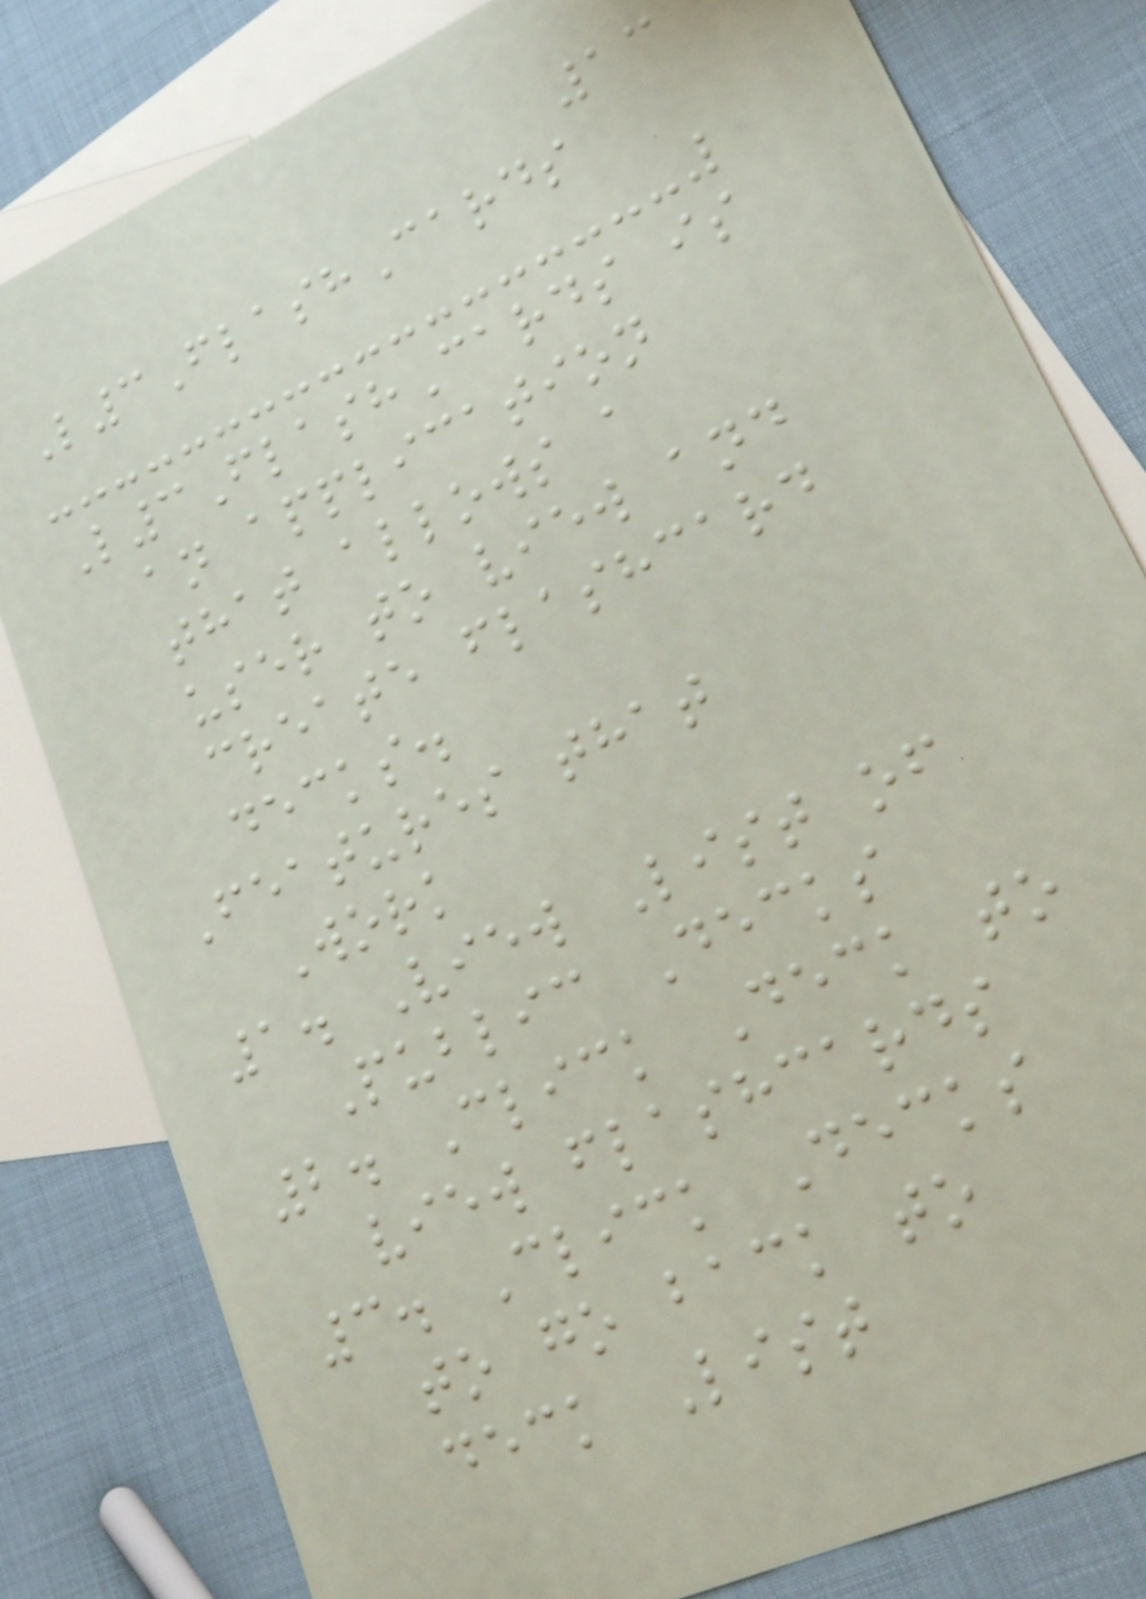13
L3FlashCards
L3FlashCards is
an application
that allows a
user to view and
create flashcard
decks.
Features that
Work
1. View List of
Public Decks
2. Click Deck to
view flashcards
3. Click Decks
to go back to
deck List
